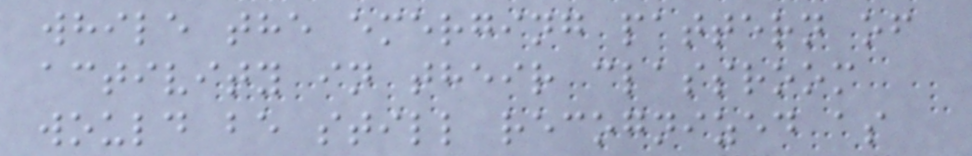while the emerging pattern of
activity in their classroom
would be still recognized as
